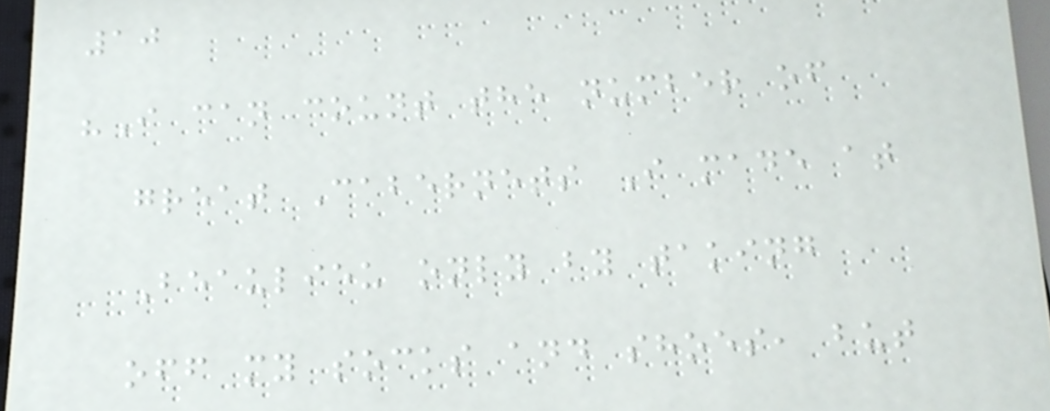10
"I can count the number of
great Cabernets I made at
Beaulieu only by taking
off my socks and shoes, but
